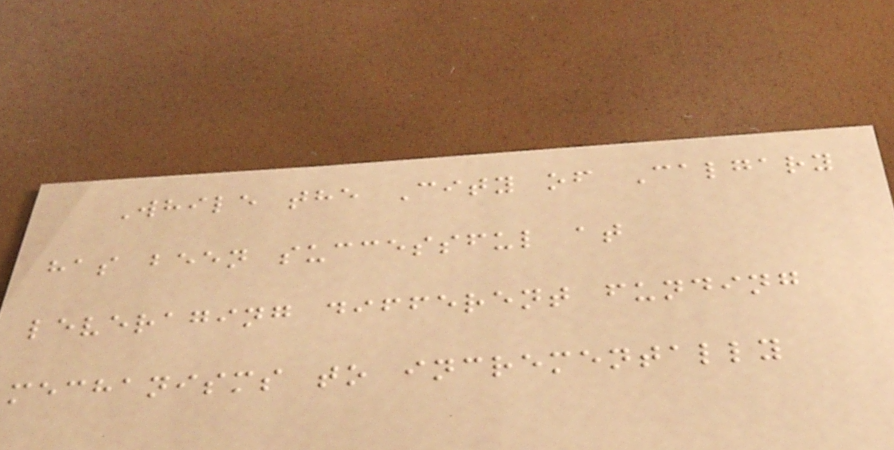While the City of Calgary
has been successful at
leveraging different funding
mechanisms to incrementally
